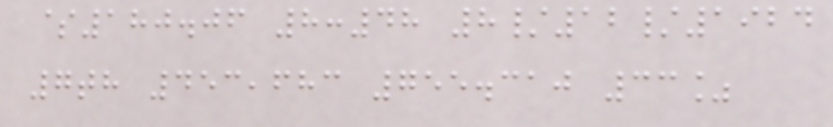$180.06 8:48 8/12/1924
7th 453,683 755.310 33%
